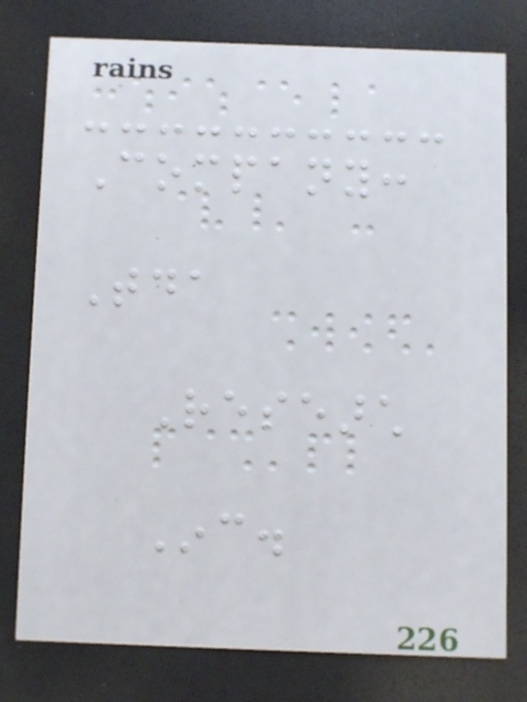Company:
Tda
Research
Inc.
